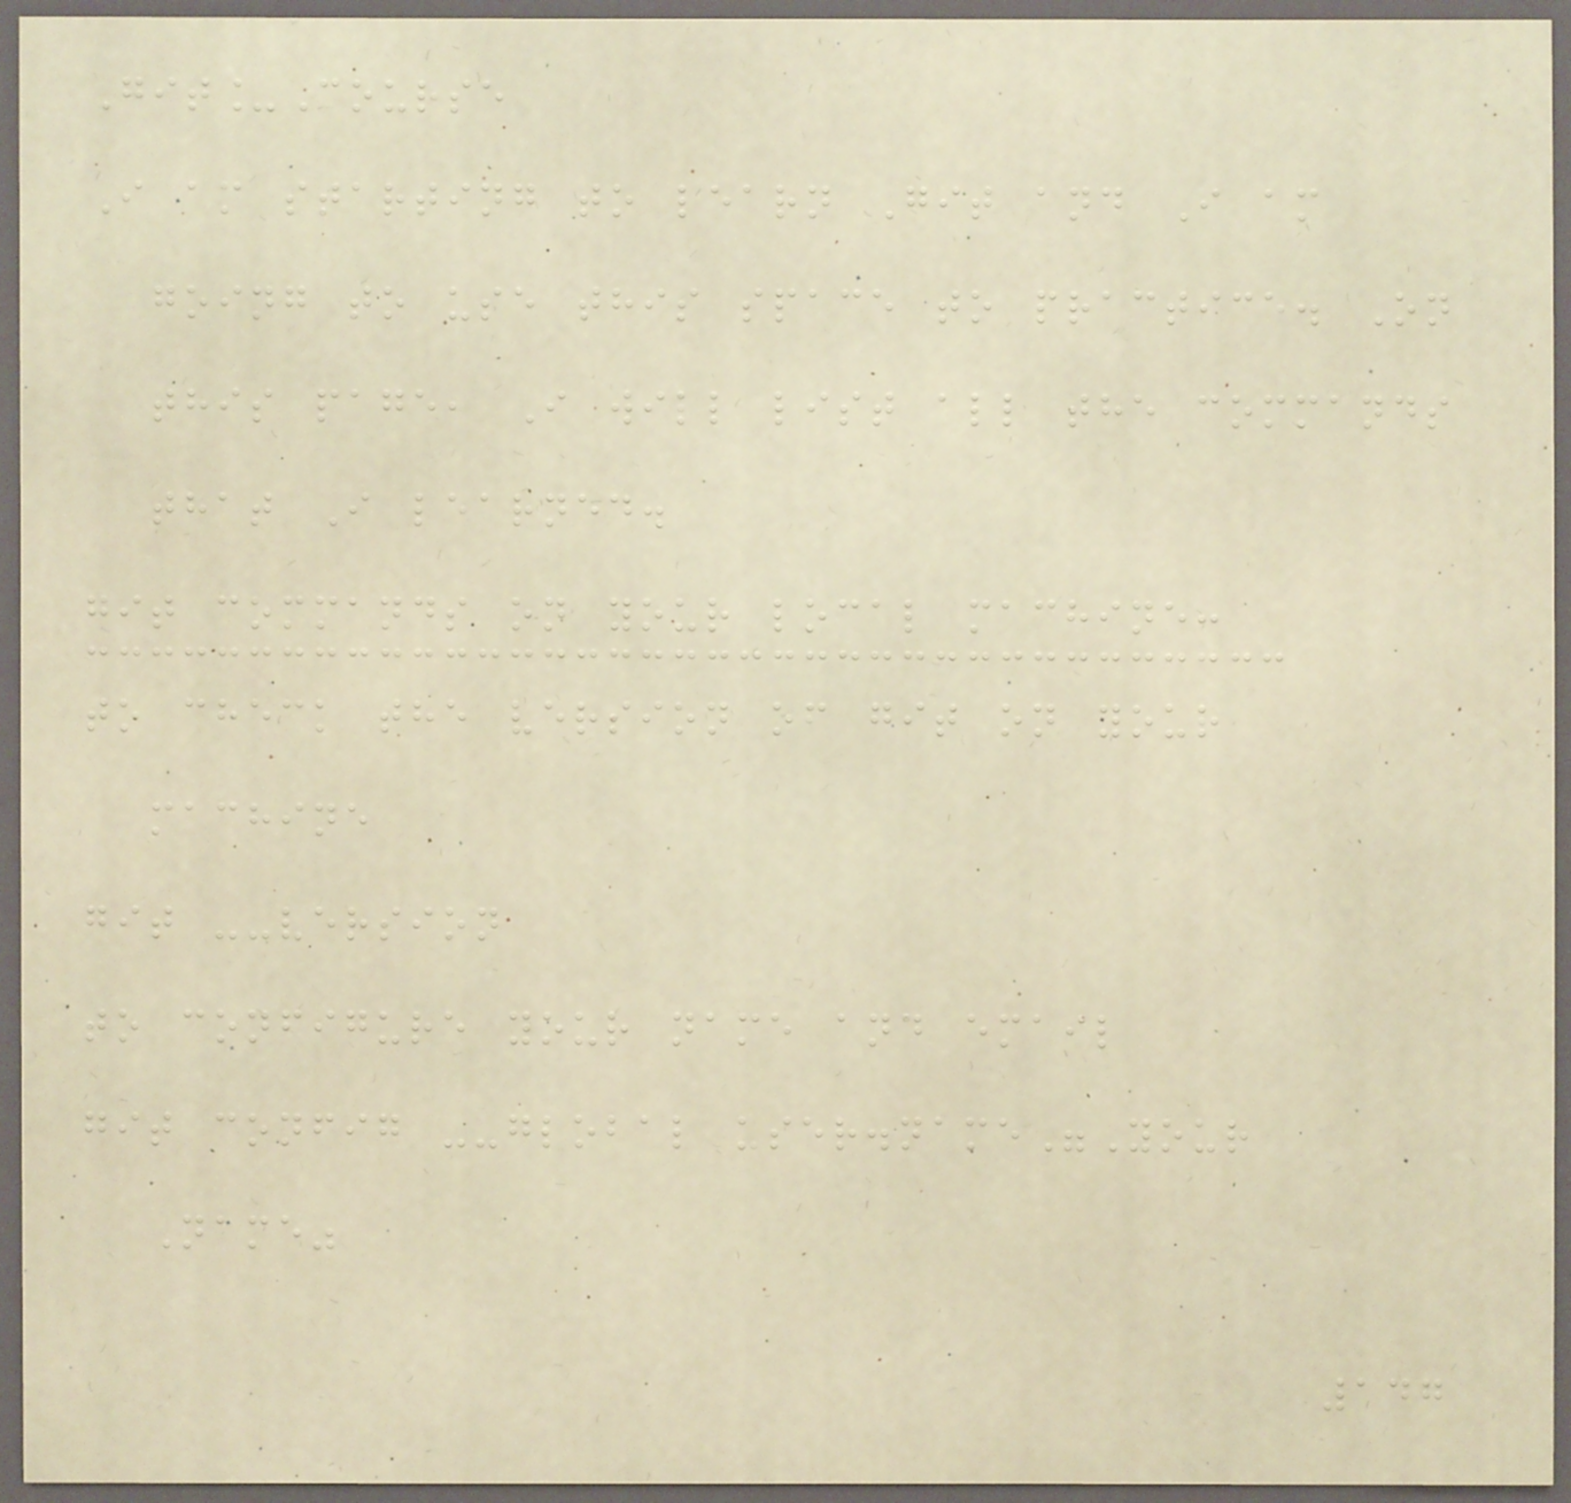Git_Course
I am starting to learn Git and I am
going to use this space to practice. On
this page, I will list all the commands
that I learned.
git commands on your local machine:
to check the version of git on your
machine
git --version
to configure your name and email
git config --global user.name"Your
Name"
147
